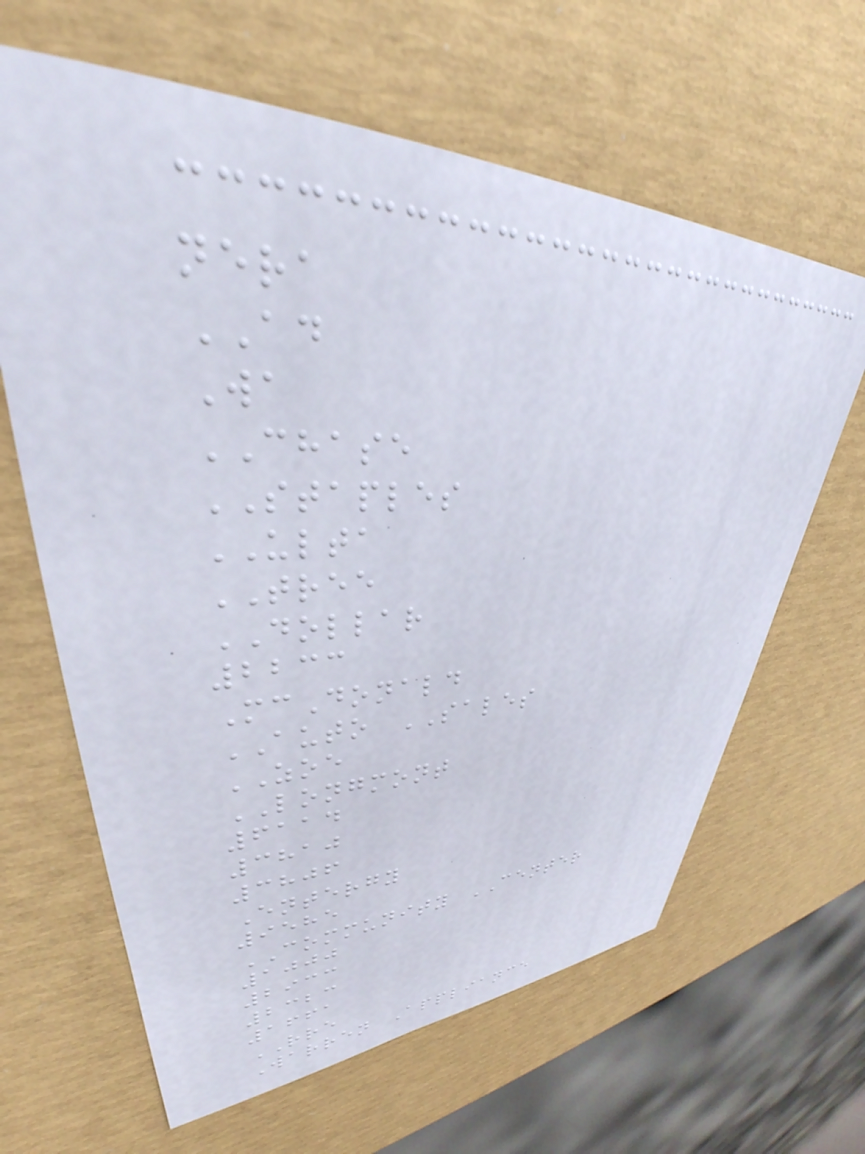nera
AD
Wa
CHASE
STAPLES
ULTA
TREE
DOLLAR
2233
McDonald
AUTO SALES
ZOE
LONGMONT
6114
3810
3806
Entergy
9585
COMMUNITY CENTER
1000
2933
2323
1661
RRE
Warren Appliance
